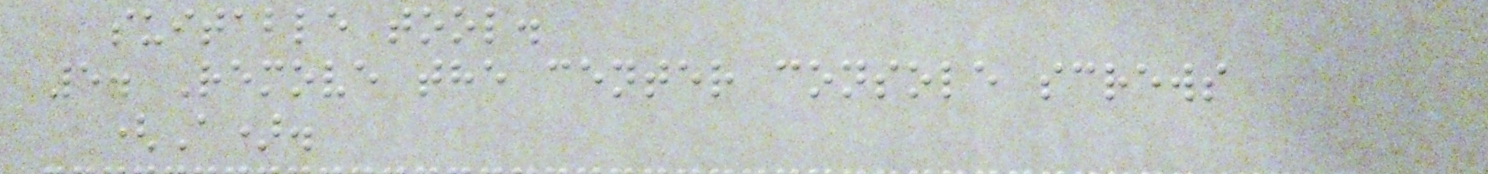suitable tool.
5. Remove the center console screws
(A).
